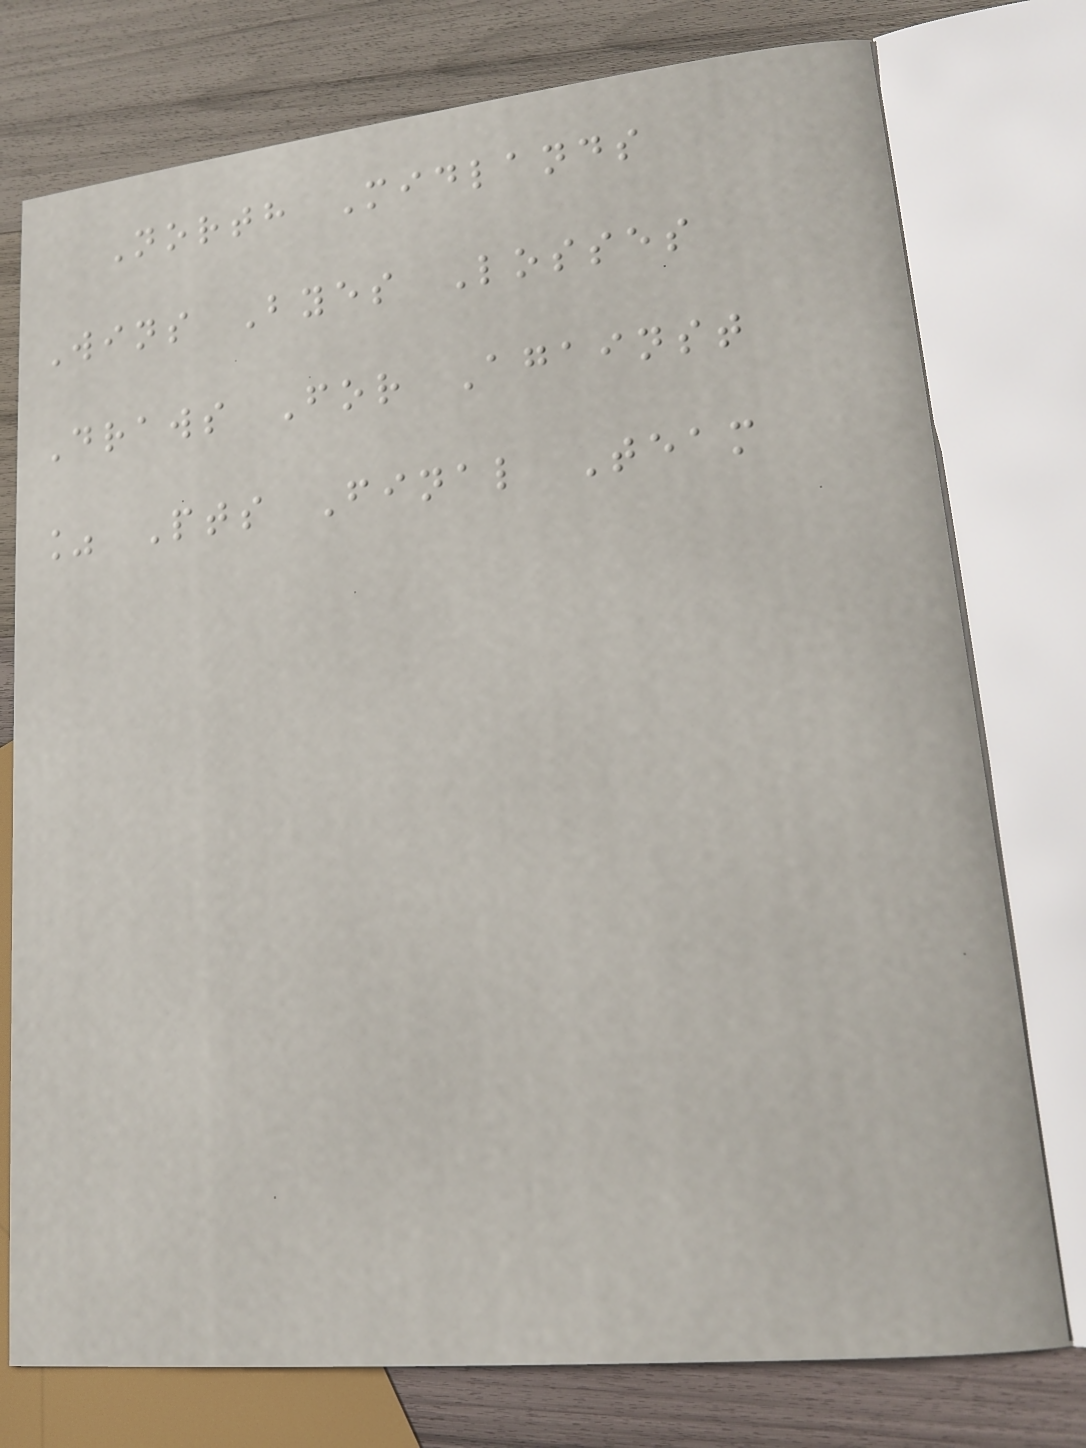North Midlands
Wins Byes Losses
Draws For Against
% Pts Final Team
